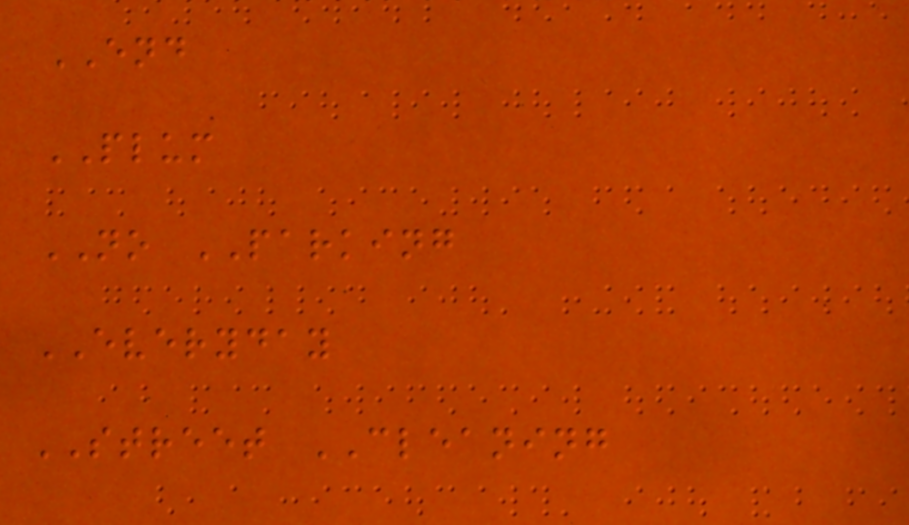END
PLUM
NO PARKING
EVERYDAY
STREET CLEANING
